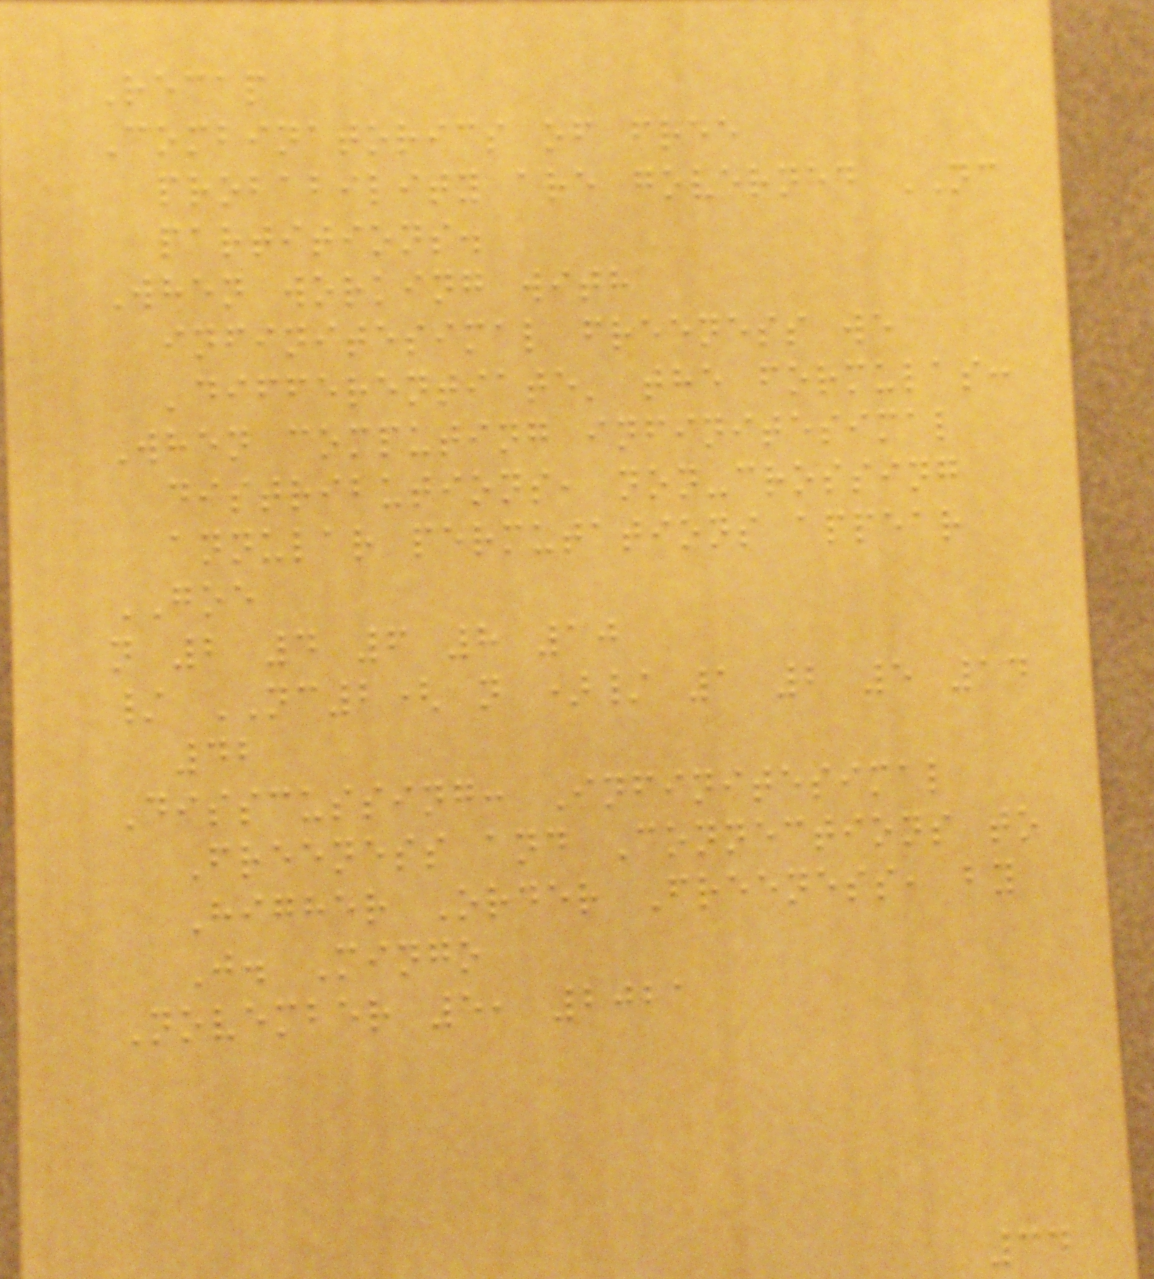Recap
Combinatorics of free
probability are governed NC
partitions.
When working with
infinitesimal freeness we
'differentiate' the formulas:
When computing infinitesimal
distributions, non-crossing
annular permutations appear
GOE
n 2 4 6 8 10
/ NC2( n )/ 1 2 5 14
42
Disscussing: Infinitesimal
Freeness and Connections to
Higher Order Freeness, by
J. Mingo
November 5, 2021
34
